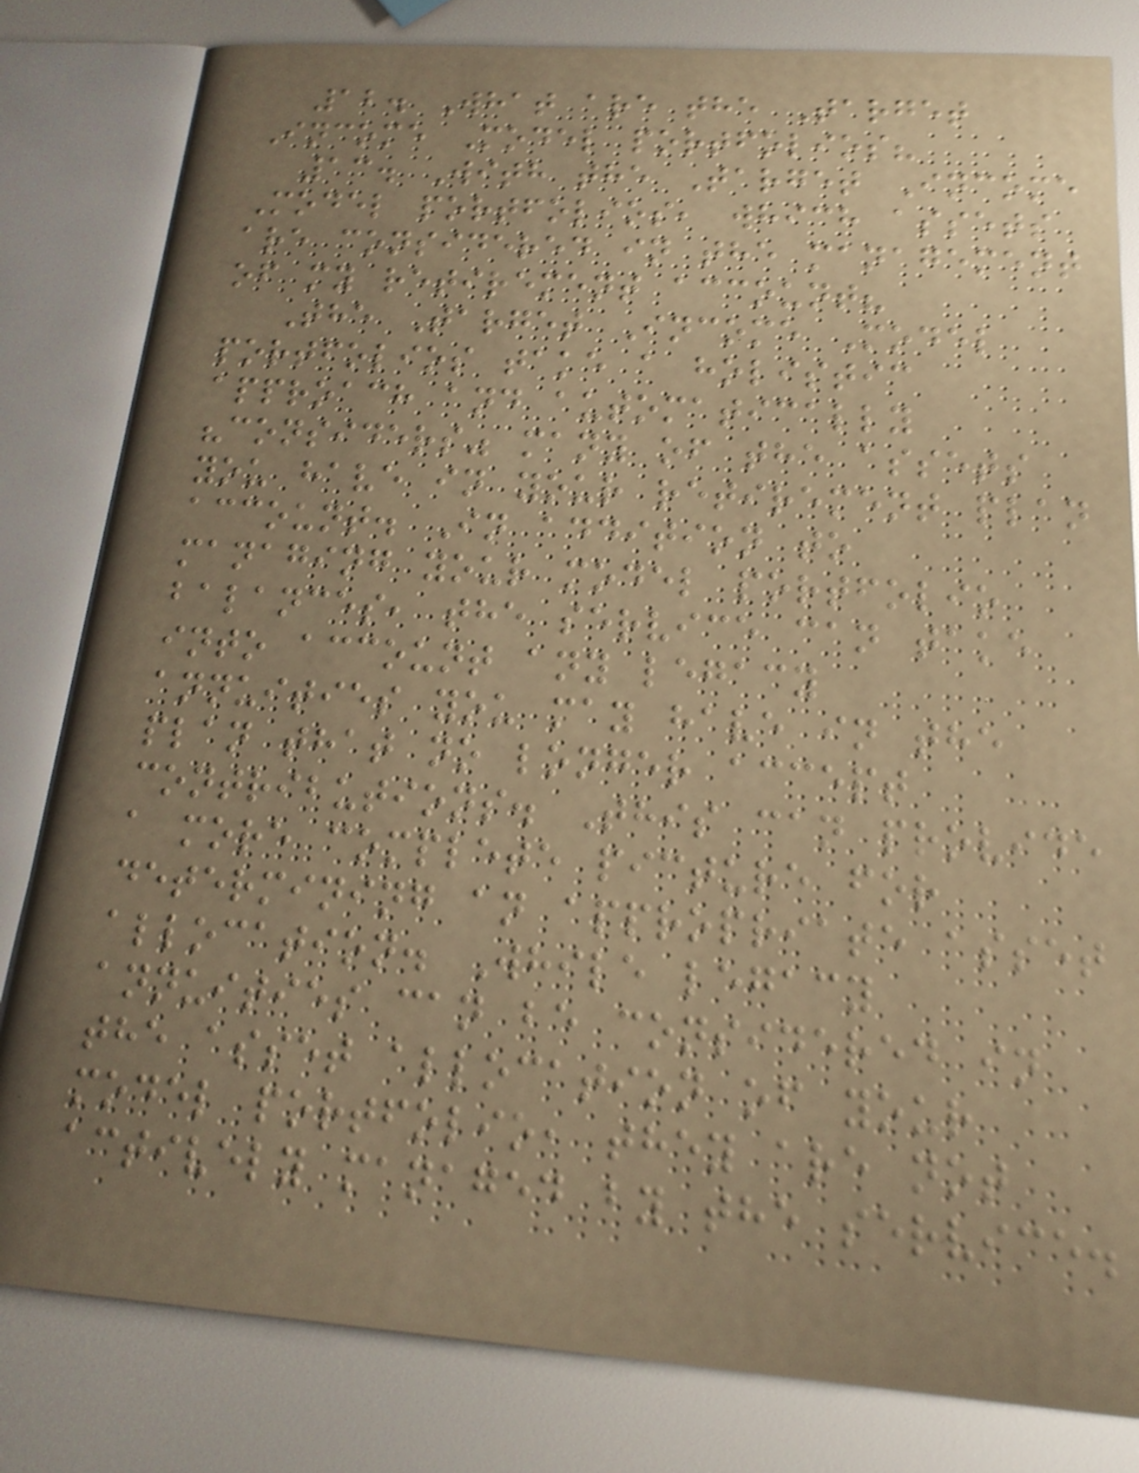12. What are the Target
Income Model portfolios?
13. With the Target Income
Model portfolios, which assets
are considered in the management
of my retirement account?
The Target Income Model
portfolios take a holistic
approach and automatically
"considers" many of the assets
you have in your retirement plan
account. In addition to
managing your model portfolio
balances, the service can take
into account any legacy
annuities you may have in the
plan that no longer accept
contributions. This can provide
a more complete picture for
determining an appropriate asset
allocation. While legacy
annuities can be considered in
the asset allocation of your
model portfolio, they are not
actively managed by the service.
